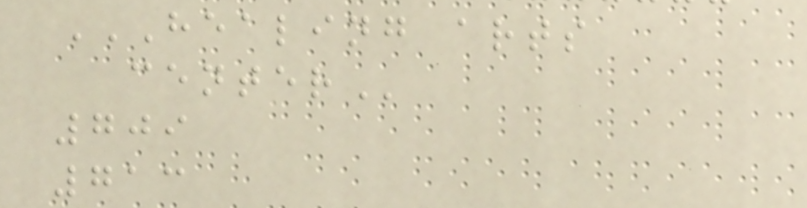HEALING ARTS
CENTER
709
713
